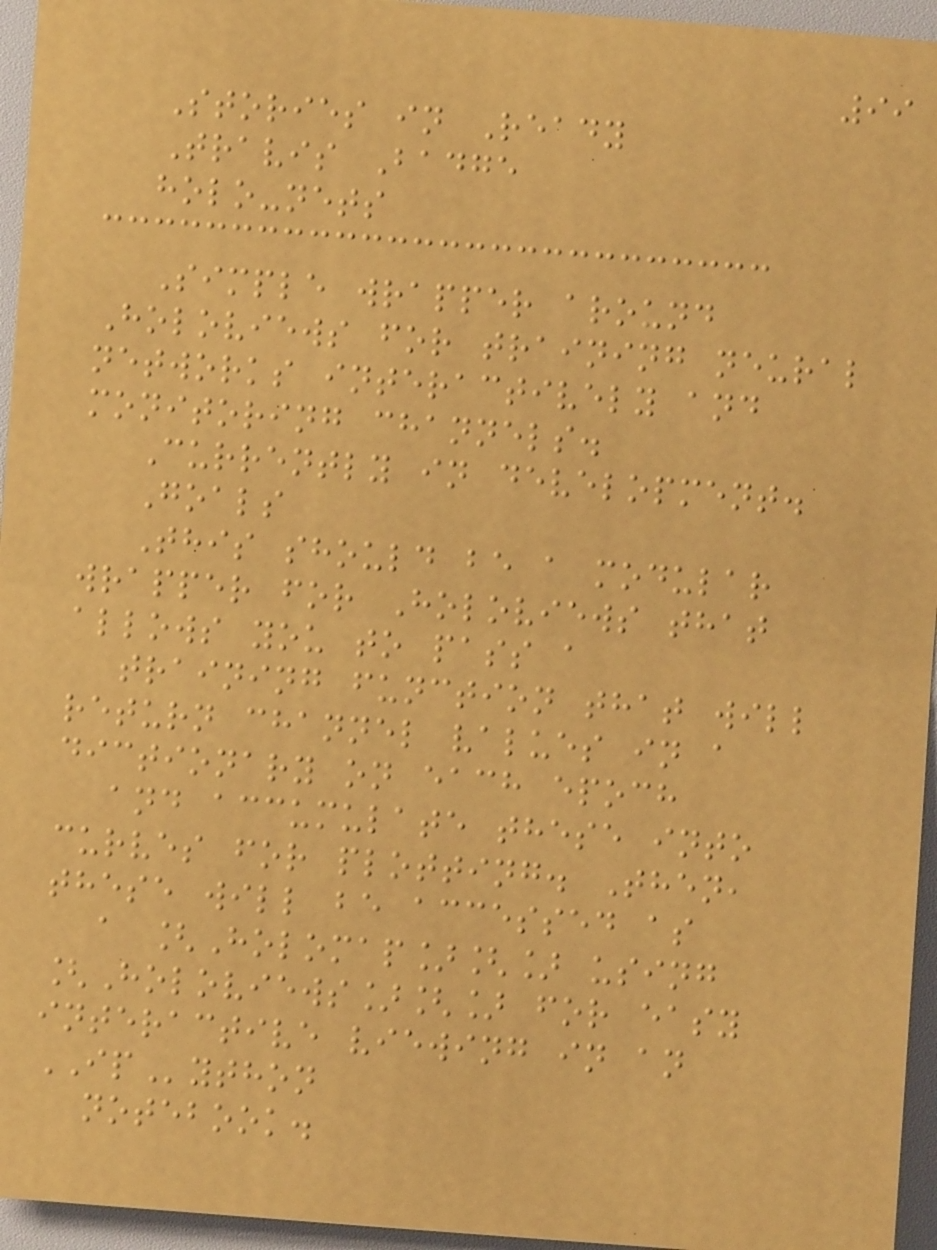99
Stories in Ready
Travis Badge
holo-nets
Simple wrapper around
Holoviews for training neural
networks interactively and
monitoring channels.
Currently in development.
Goals
This should be a modular
wrapper for Holoviews that
allows you to pass a
training function that will
return channel values in a
dictionary on each epoch
and accumulate these into
curves for plotting. Then,
these will be accessed as
a [Holomap][] using
[Holoviews][] for easy
interactive viewing in an
IPython
notebook.
